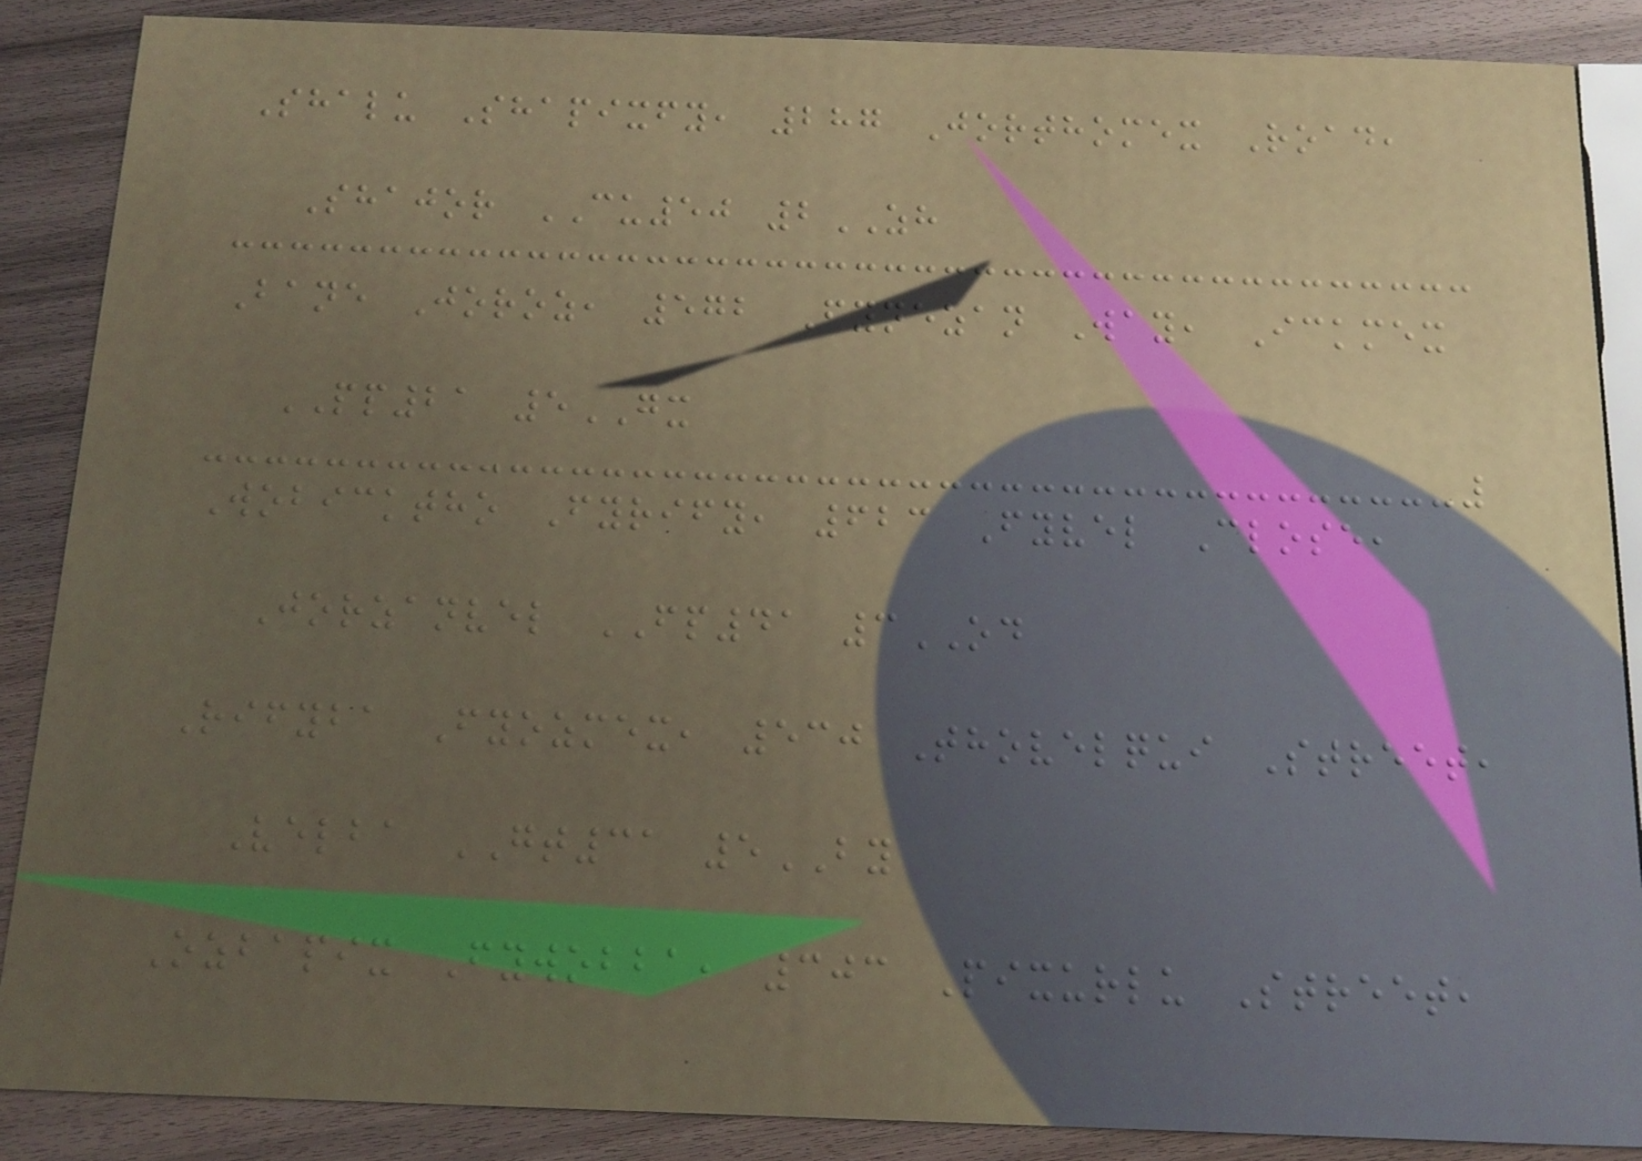Shalu Shapixfy, 287 Jorthomex Road,
Shajor CU50 2ZH
Bane Joroz, 572 Fynezan Way, Ickmex
PP21 5GX
Wobicktho Fyrify, 623 Fyvel Close,
Jorzanvel FP41 3OD
Rifyba Fyozmex, 530 Thovelqui Street,
Velba GT31 5BY
Ozbapix Fywobba, 303 Pixurlu Street,
